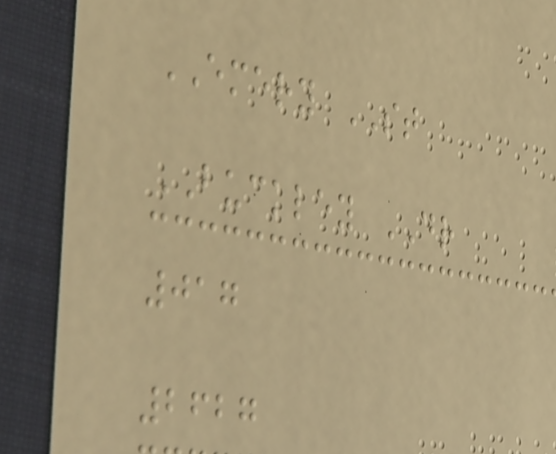EMERY ST
BUCKLEY DR
017
2627
